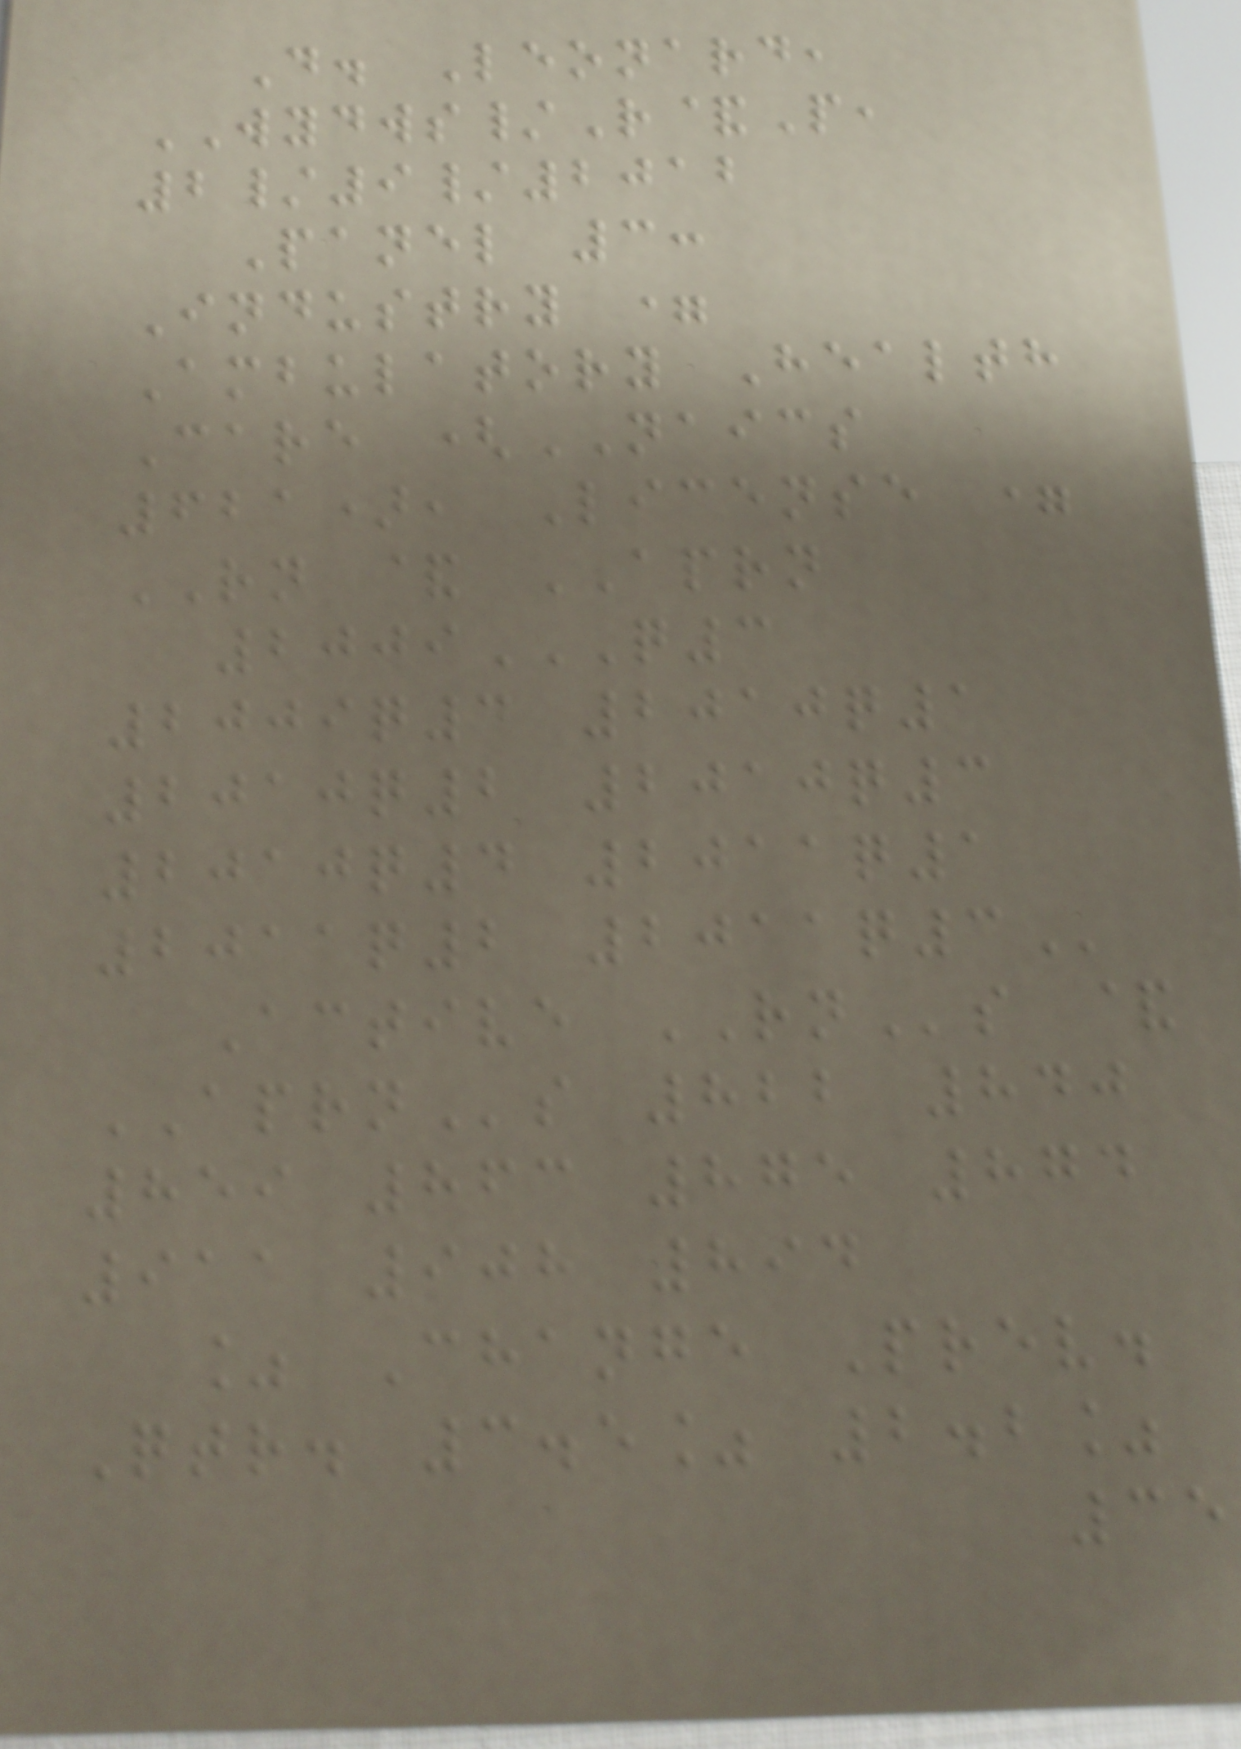D. Leonard,
WYDWS/R&P,
2/9/2012
Panel 3:
Industry =
Ambulatory Health
Care (NAICS
621), License =
RN & APRN
2009Q3
2009Q4 2010Q1
2010Q2 2010Q3
2010Q4 2011Q1
2011Q2 2011Q3
Active RNs &
APRNs 822 840
859 863 875 874
911 908 894
% Change Prev.
Qtr. 3.5% 2.2%
35
